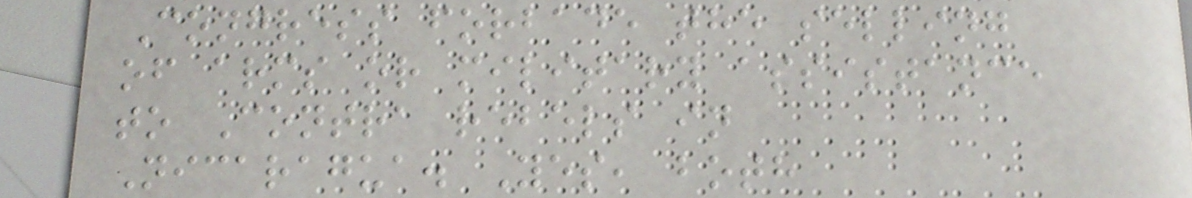Congress forbade the selling
of arms or military assistance
to Contra rebels in
Nicaragua. Yes, both
